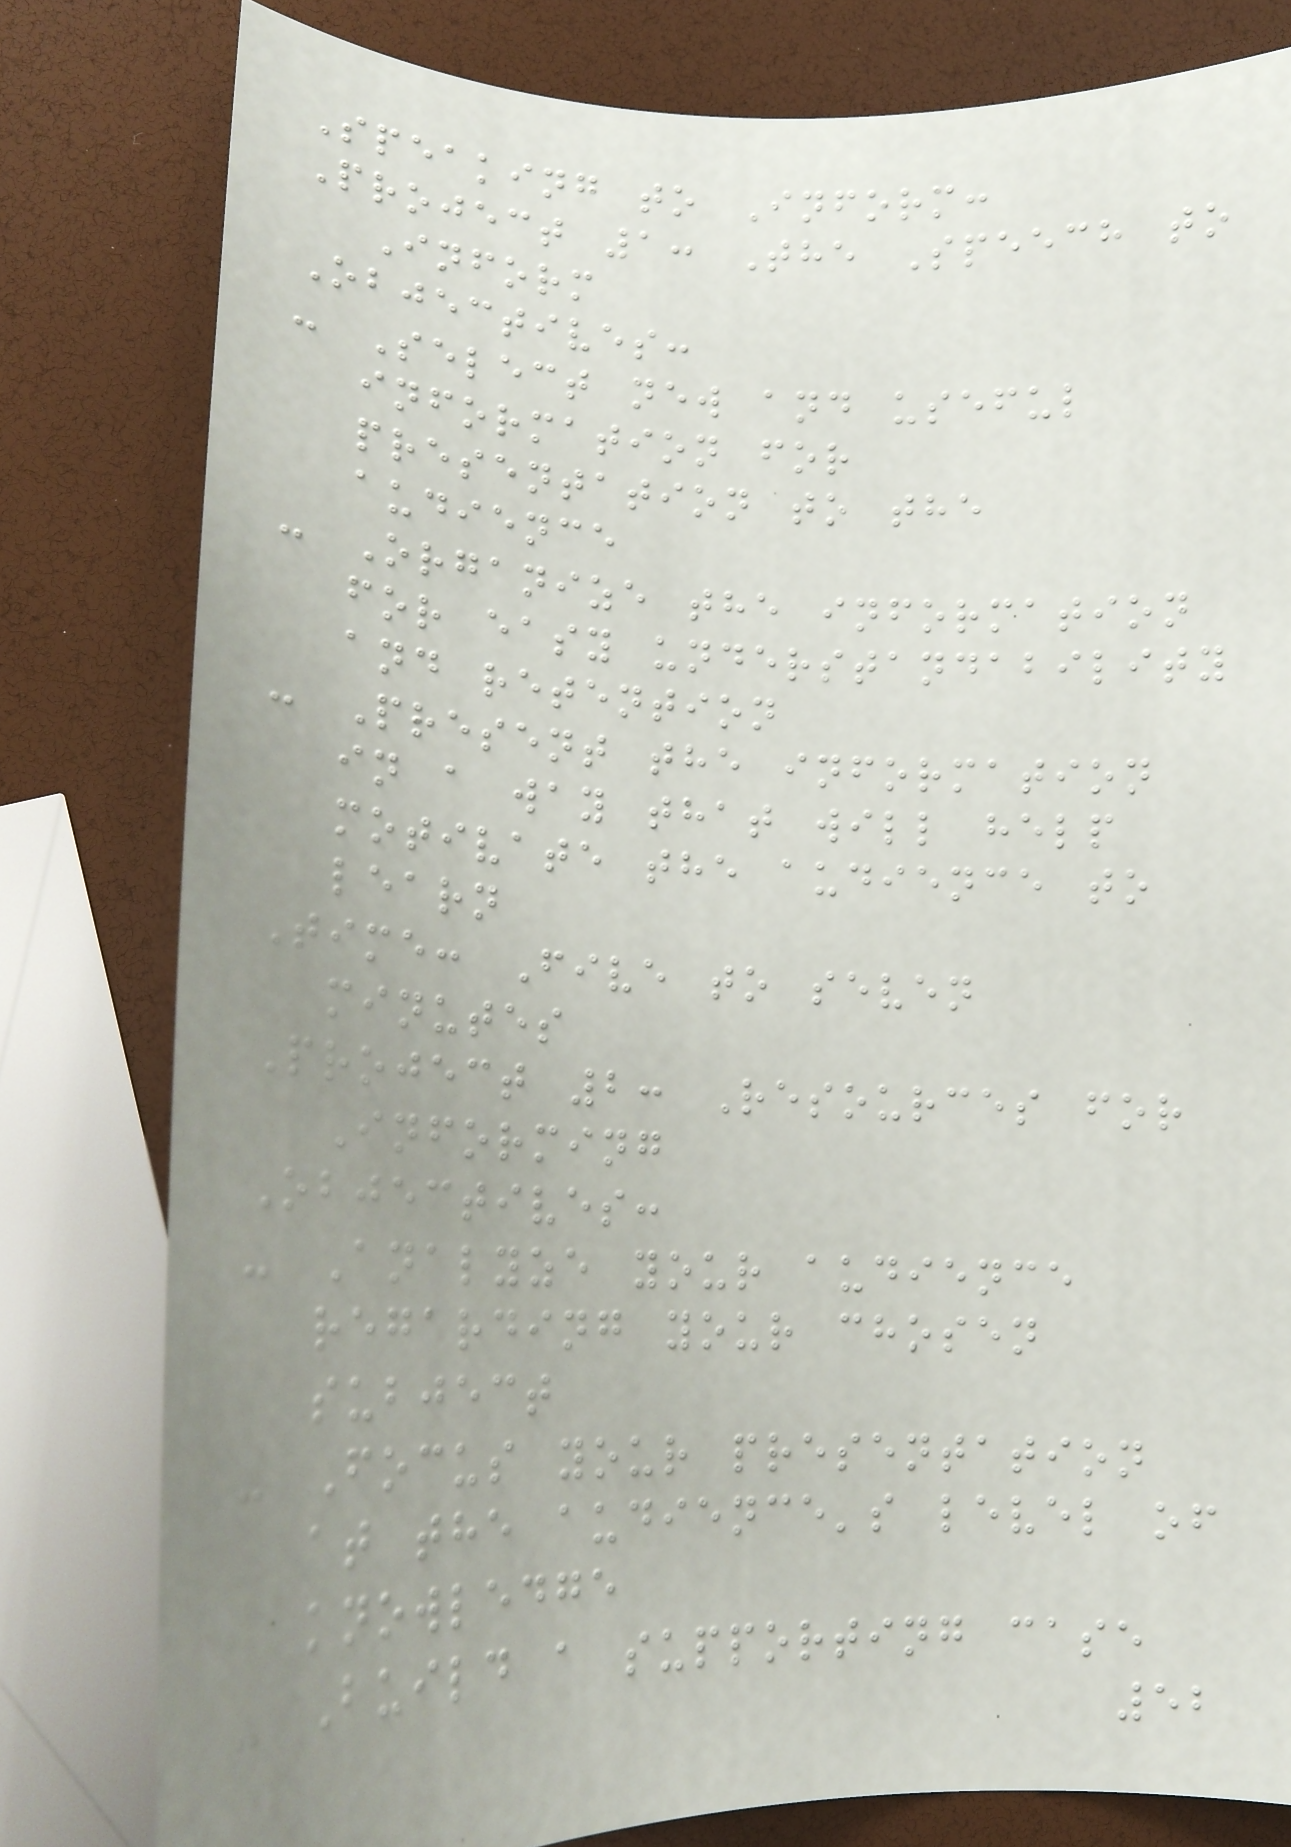Speaking to Inform:
Project 1: The Speech to
Inform
Objectives:
- Select new and useful
information for
presentation to the
audience
- Organize the information
for easy understandability
and retention
- Present the information
in a way that will help
motivate the audience to
learn
Time: Five to seven
minutes
Project 2: Resources for
Informing
Objectives:
- Analyze your audience
regarding your chosen
subject
- Focus your presentation
at the audience's level of
knowledge
- Build a supporting case
52
